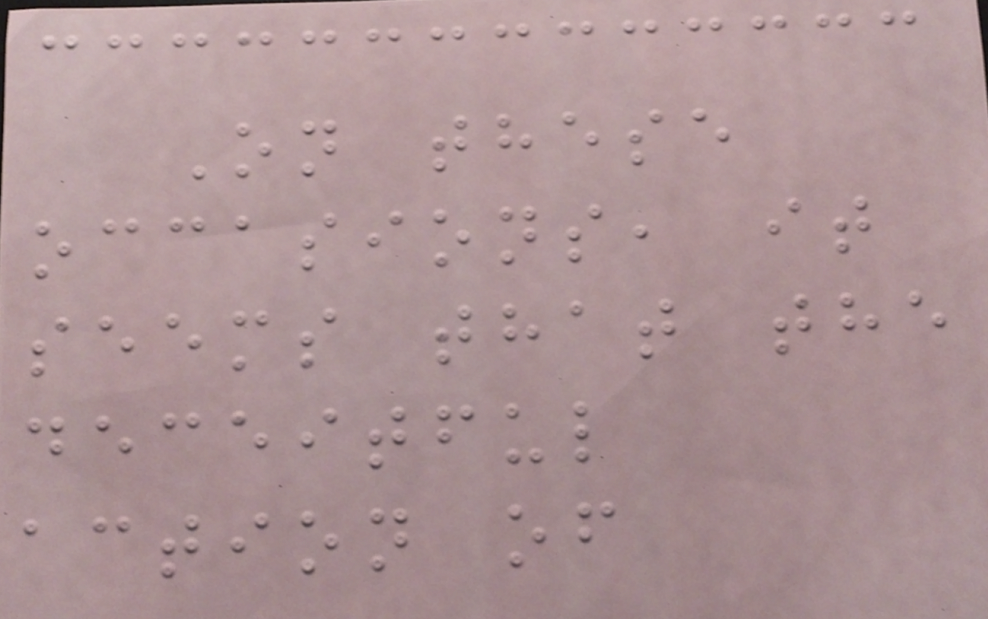On these
occasions, it
seems that the
deceitful
action of
